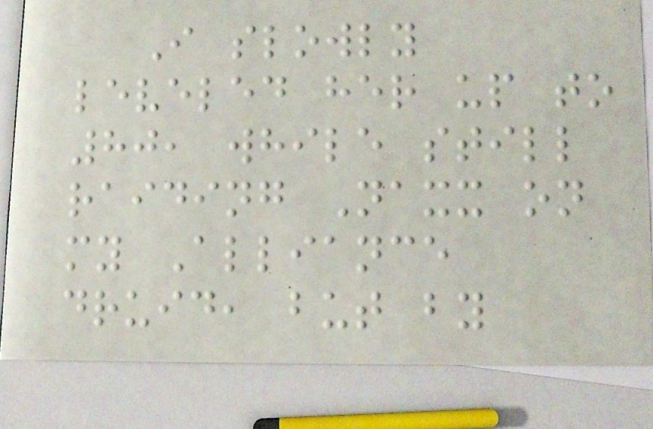I slowly
leveled her up to
80, while still
raiding Naxx on
my Alliance
druid, but by
